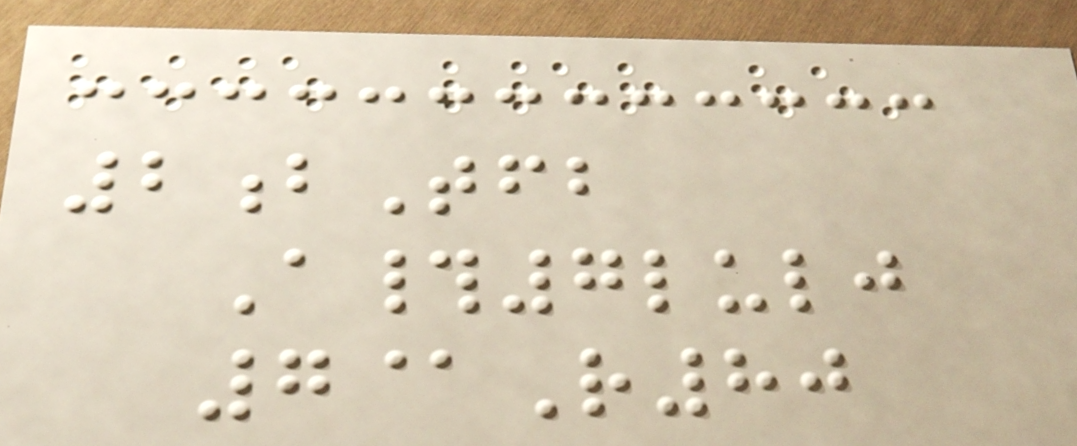2bTfb
A#7lulj
7@R80
